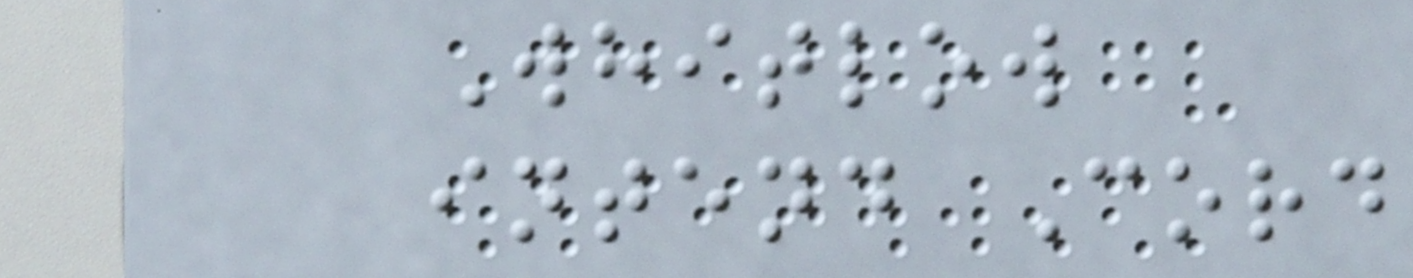Whitlow
intend Cord
